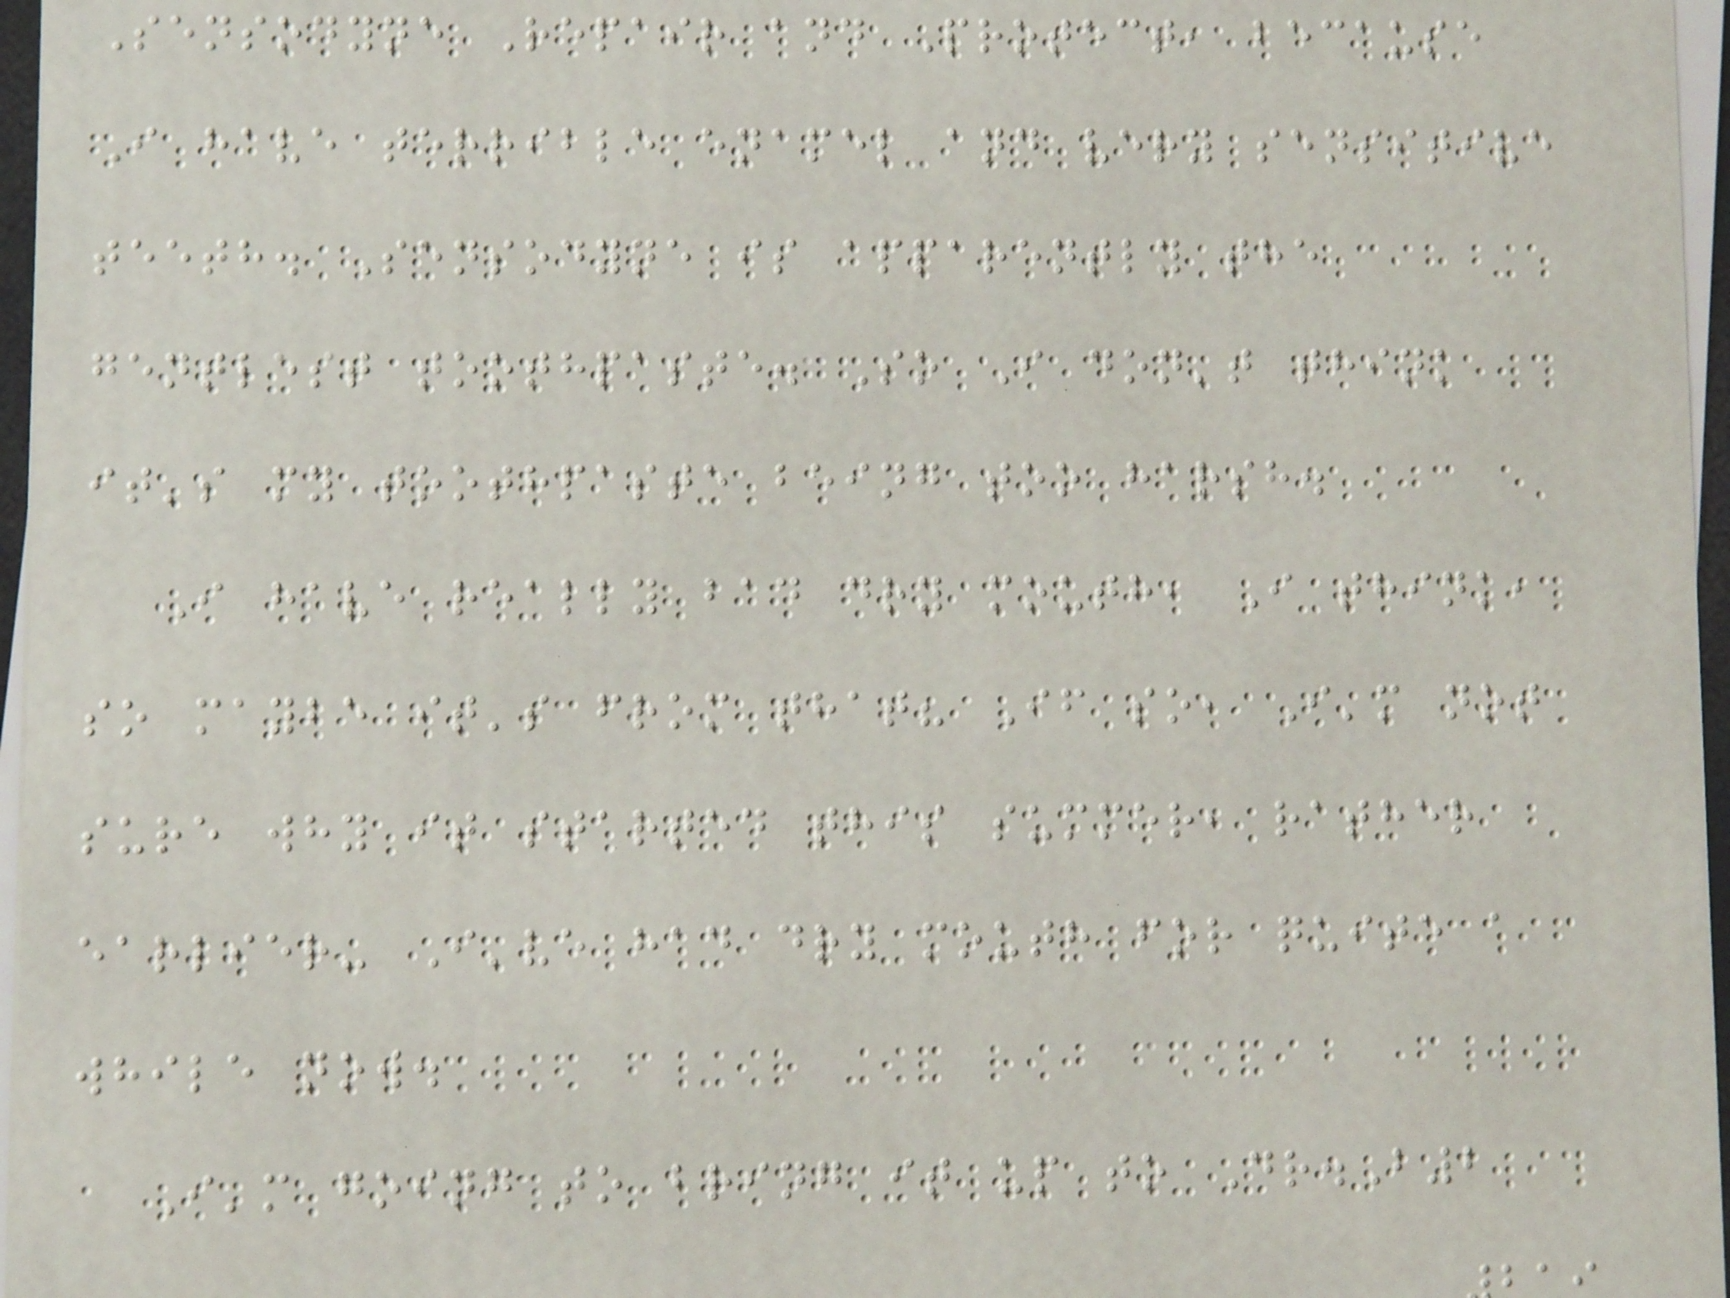Sensodyne Repair and Protect, because
I have terrible enamel and very sensitive
teeth. Sensodyne is apparently the
gentlest toothpaste. So I don't think
it's my toothpaste being too harsh.
I have really bad dry mouth, I think,
so maybe it's from that? If so, I'm not
sure why it started this summer, rather
earlier- I've had dry mouth for quite a
while now.
I'm going to bring it up to Dr.B2
